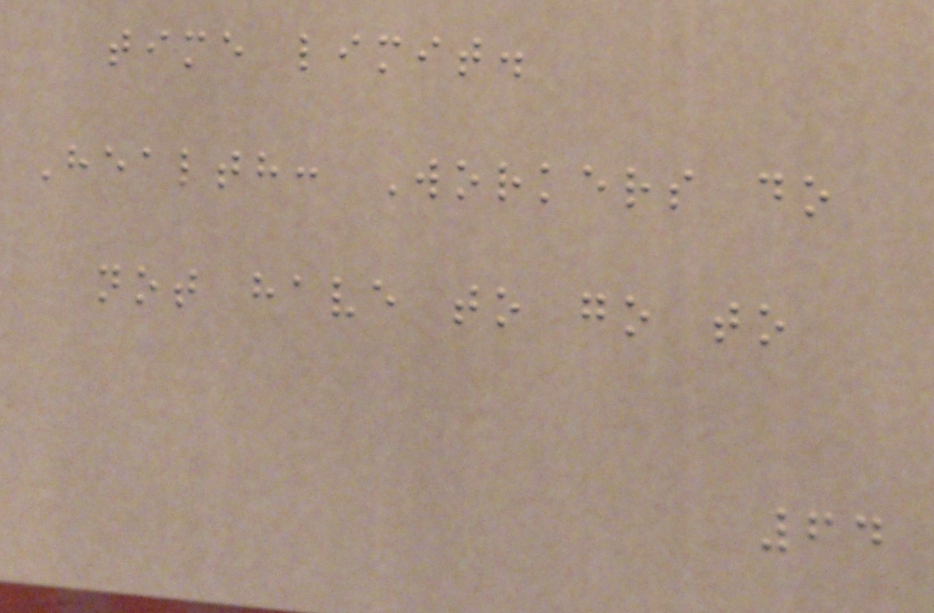time limit.
Health: Workers do
not have to go to
64
